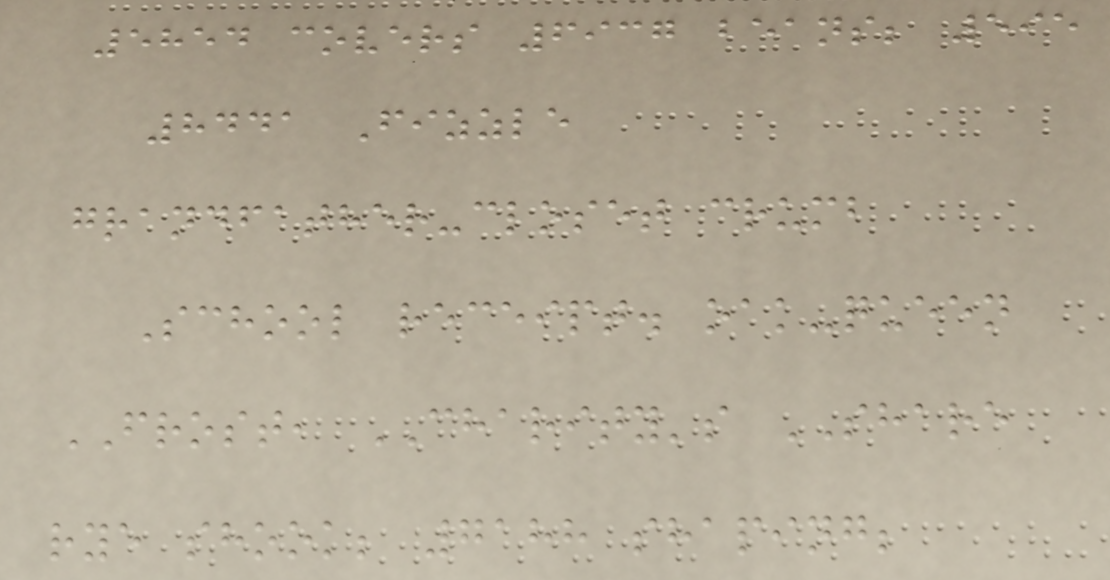5854 covers 6937 beans; 595
8441 Fizzle
grandfather-closet crumb
School receipt. oak-queen
FROST, CHARITY's SHARE
rye shook; 7188 shaping;
